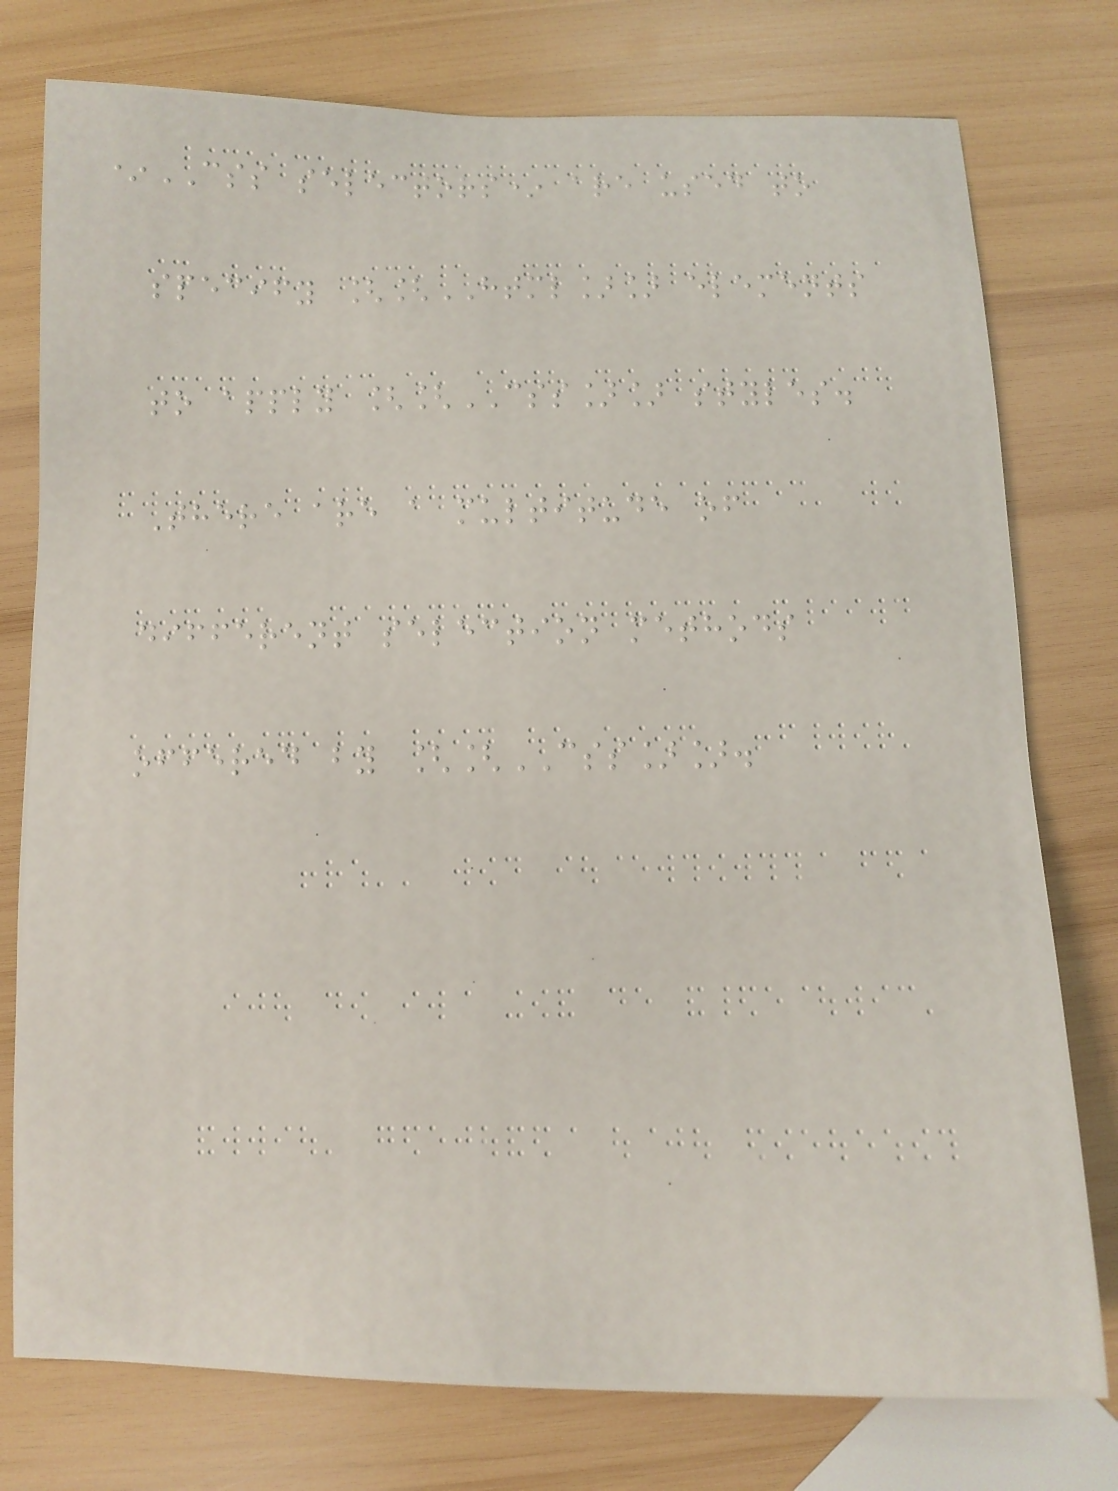*CSS selectors* are used to
specify [[HTML]] elements
to apply [[CSS]] styles.
There are a multitude of
different selection methods
offered by [[CSS]].
